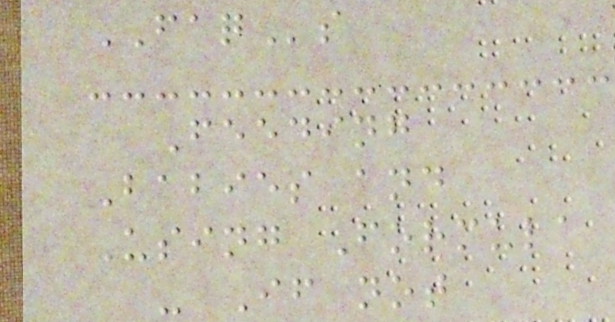FAQs
Feeding
Babies and
Using Formula
- If not
